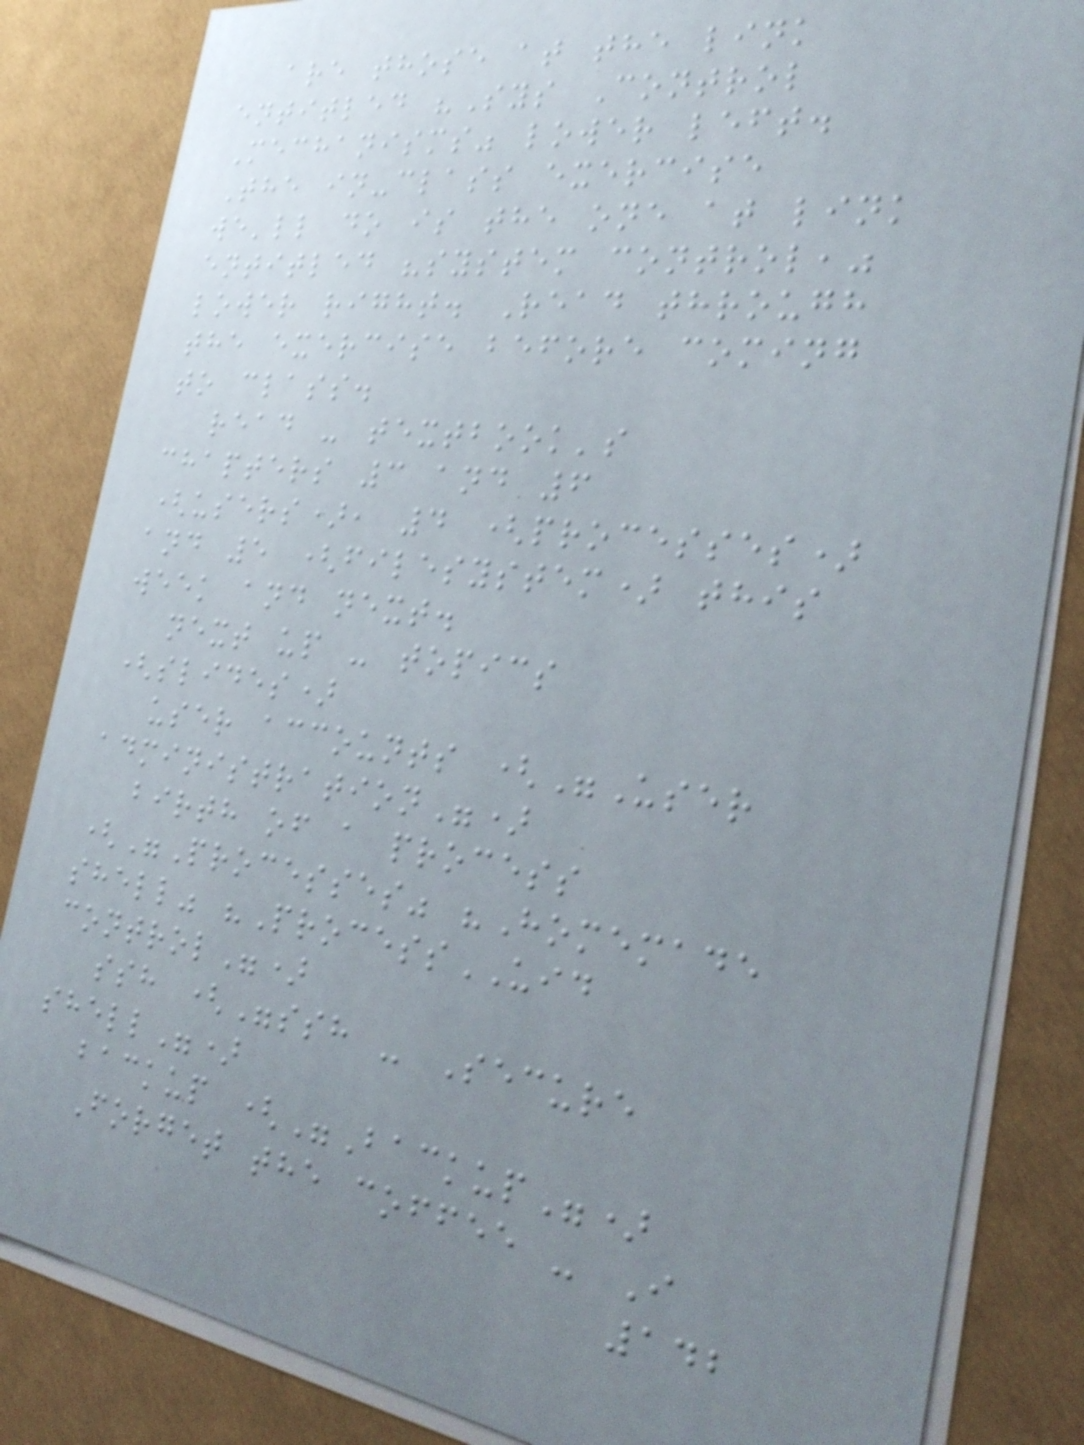are those at the link
entitled "Sys Control
Mechanisms" lower left.
The in-class exercise
we'll do is the one at link
entitled "system control,"
lower right. Read through
the exercise before coming
to class.
read - textbook's
chapters 3 and 6
(users), 4 (processes)
and 5 (filesystem) this
week and next.
next up - topics
(slides)
user accounts ("User
administration")
birth of a process
("Processes" "Homemade
shell" "ProcessUID
control")
ssh ("ssh - Secure
shell")
backup ("Backup")
Forget the coffee - I
142
